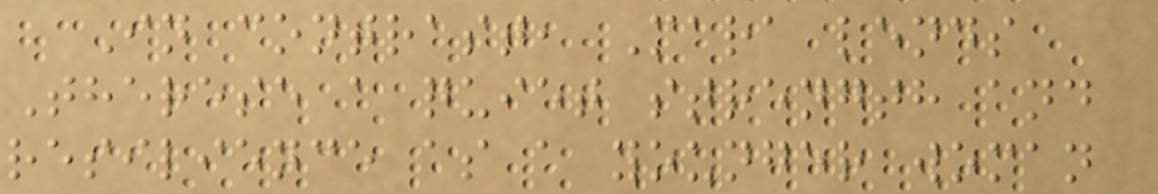In contrast, Mara lends
Therese a quiet strength and
resilience as a younger woman
